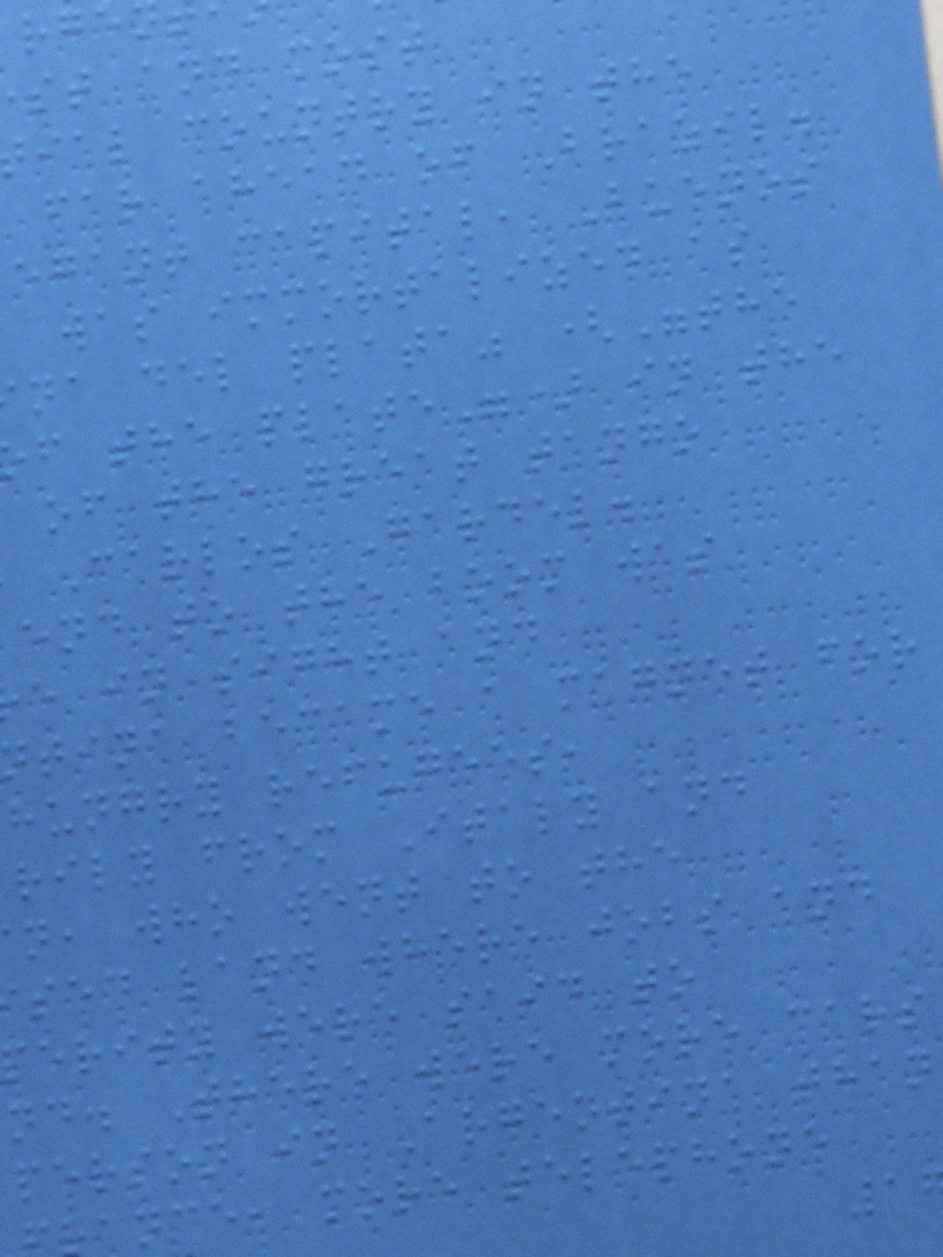st and most
ial country in the
far ahead of Brazil.
egant capital, Buenos
was immortalized as
na del plata" ("the
f the plate") in the
of the great tango
Carlos Gardel.
end to the boom was
e in sight and
tina became a magnet for
hungry refugees,
rily from Italy and
n, who went to the
sed land where jobs and
erity were said to
nd. There were more cars
person in Argentina than
ance, more telephone
